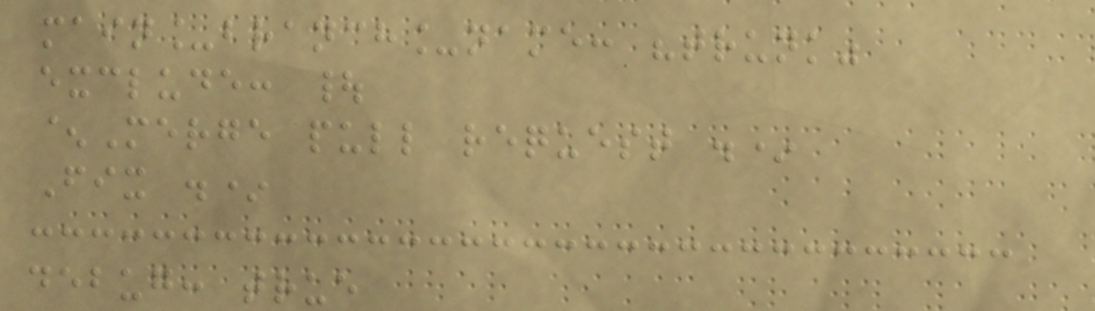main_branch_name: "trunk"
exclude: |
^Merge pull request .*
Fix .*
debug: true
